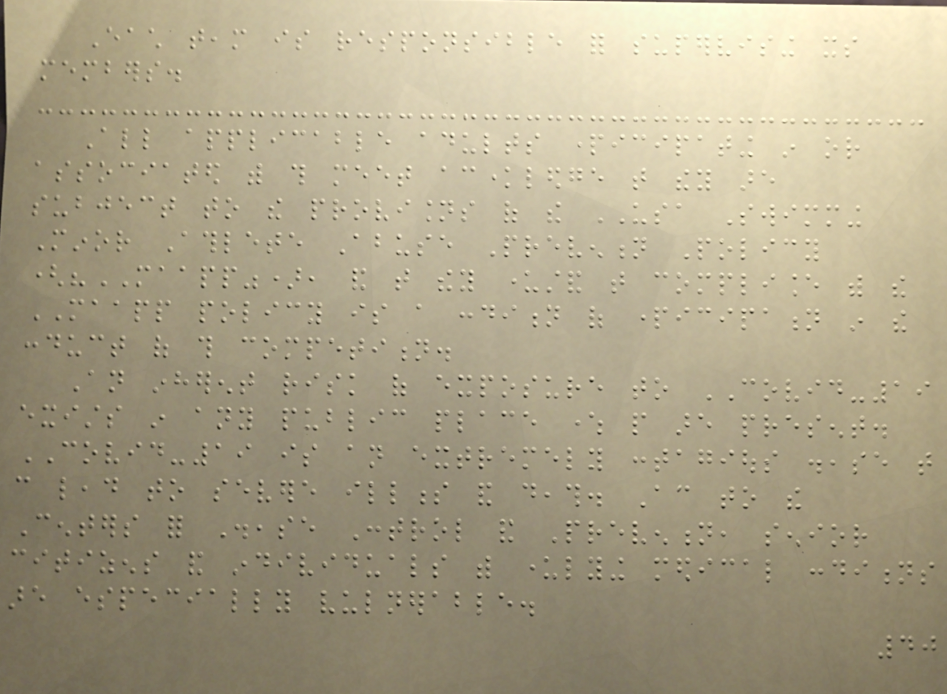Each team is responsible for supervising its
members.
All applicable adults participating in or
associated with this meet acknowledge that they are
subject to the provisions of the USA Swimming
Minor Athlete Abuse Prevention Policy
("MAAPP"), and that they understand that compliance with the
MAAPP policy is a condition of participation in the
conduct of this competition.
An inherent risk of exposure to COVID-19
exists in any public place where people are present.
COVID-19 is an extremely contagious disease that
can lead to severe illness and death. According to the
Centers for Disease Control and Prevention, senior
citizens and individuals with underlying medical conditions
are especially vulnerable.
40
